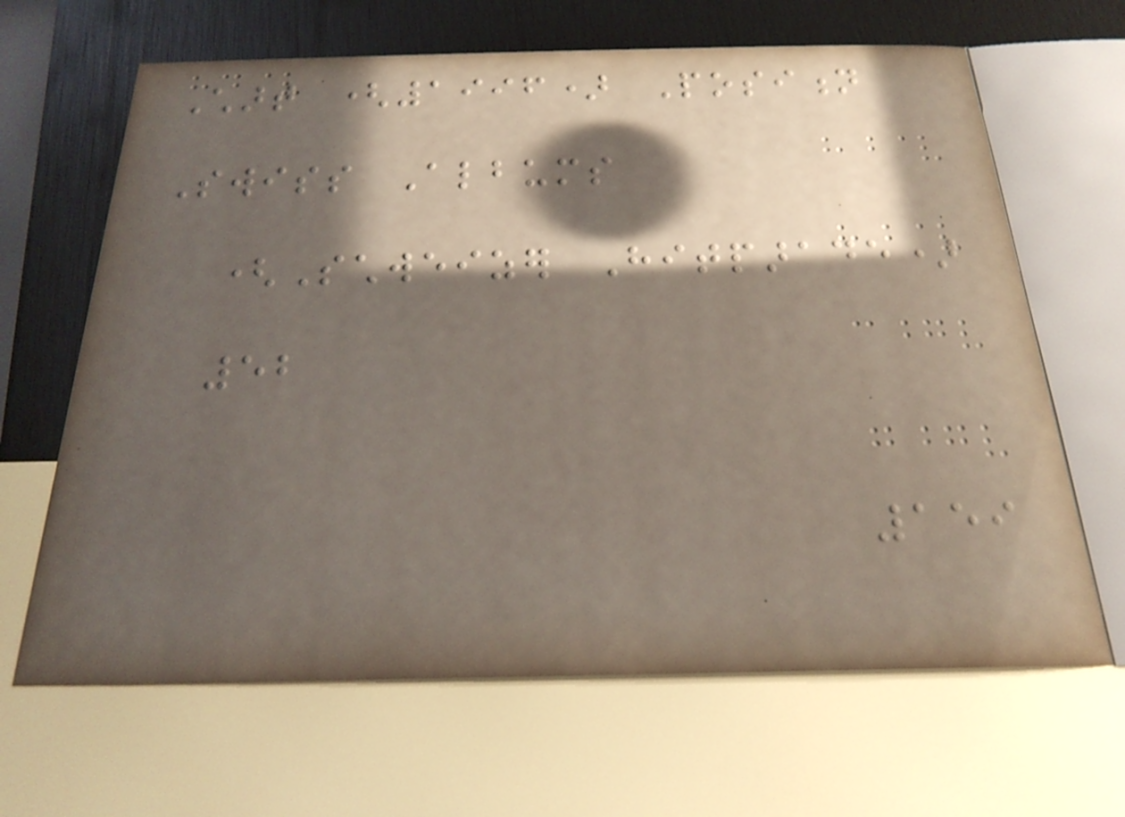Chart (1996) Position
Swiss Albums
(Schweizer Hitparade)
52
159
